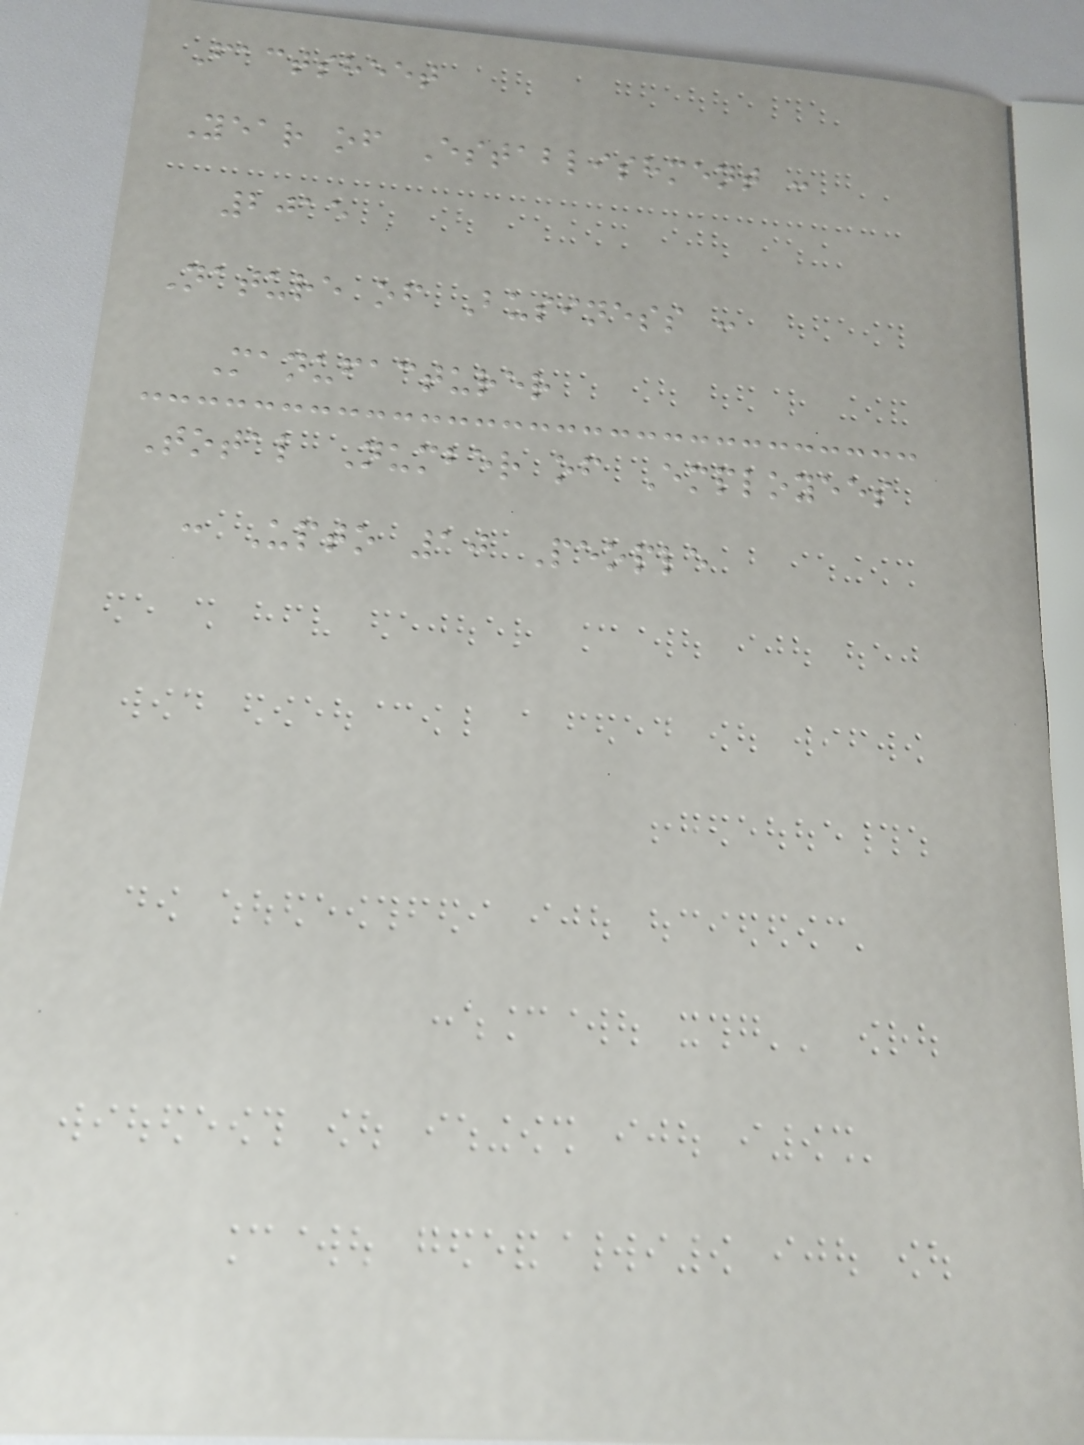Factsheet
Year of Establishment :
2015
Nature of Business :
Manufacturer
Total Number of Employees
: Upto 10 People
